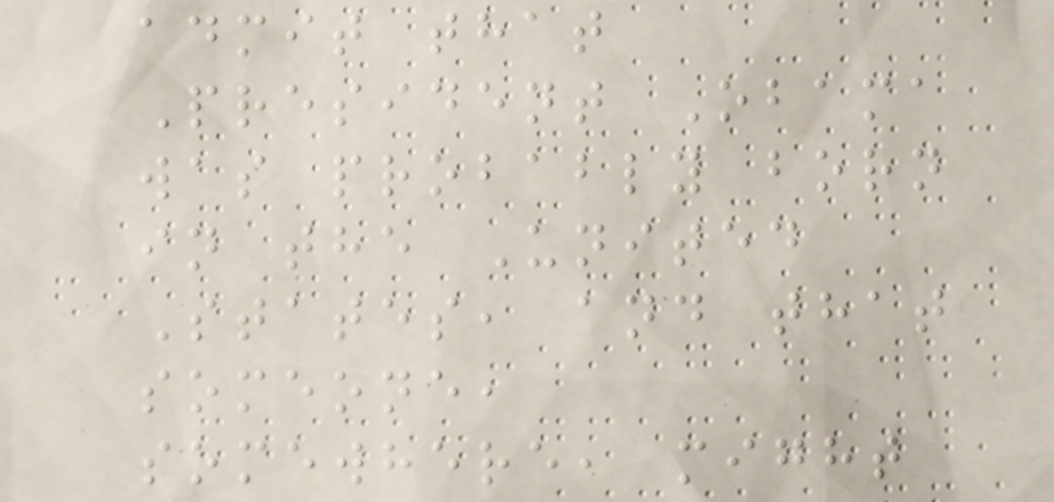admit that
President Obama
was probably born
in the United
States, and that
someone,
somewhere, might
